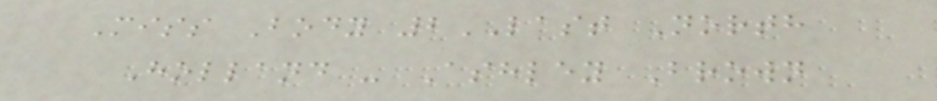Miss Body 2LAST North
Holland - Ashley Brown
